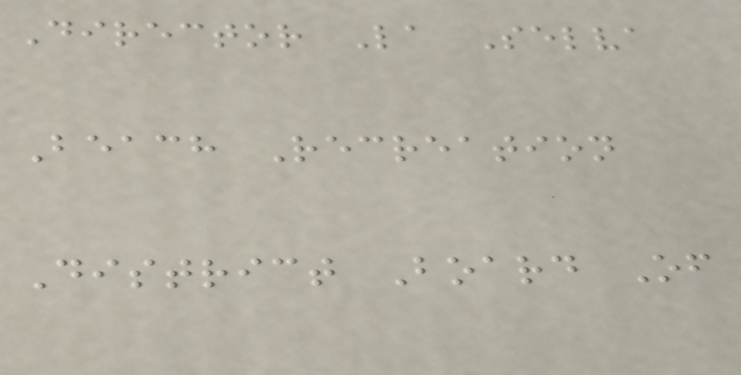Director La Selva
Beach Recreation
District Board Of
